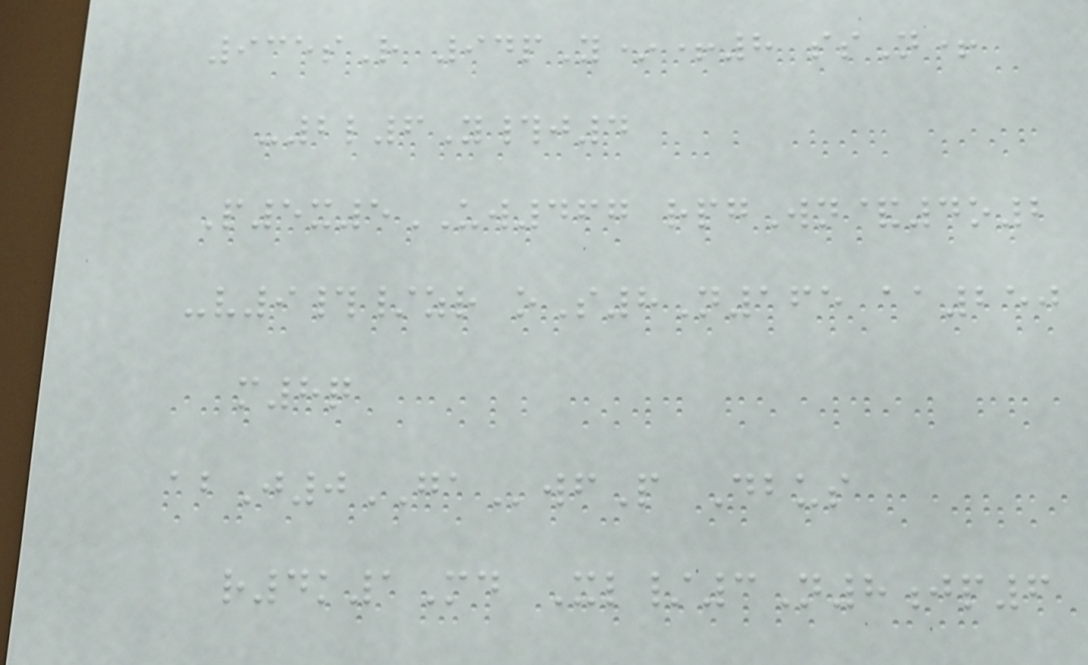935sR 94pY*+8 ssN+
-2l6Y#j4
P5x5UW467 rpgWn&4o2
-v9#/zr oS8N165 aa250
m8q
abJ0GAwfP Dbus
r4k1Md Xl/3N8jp6
